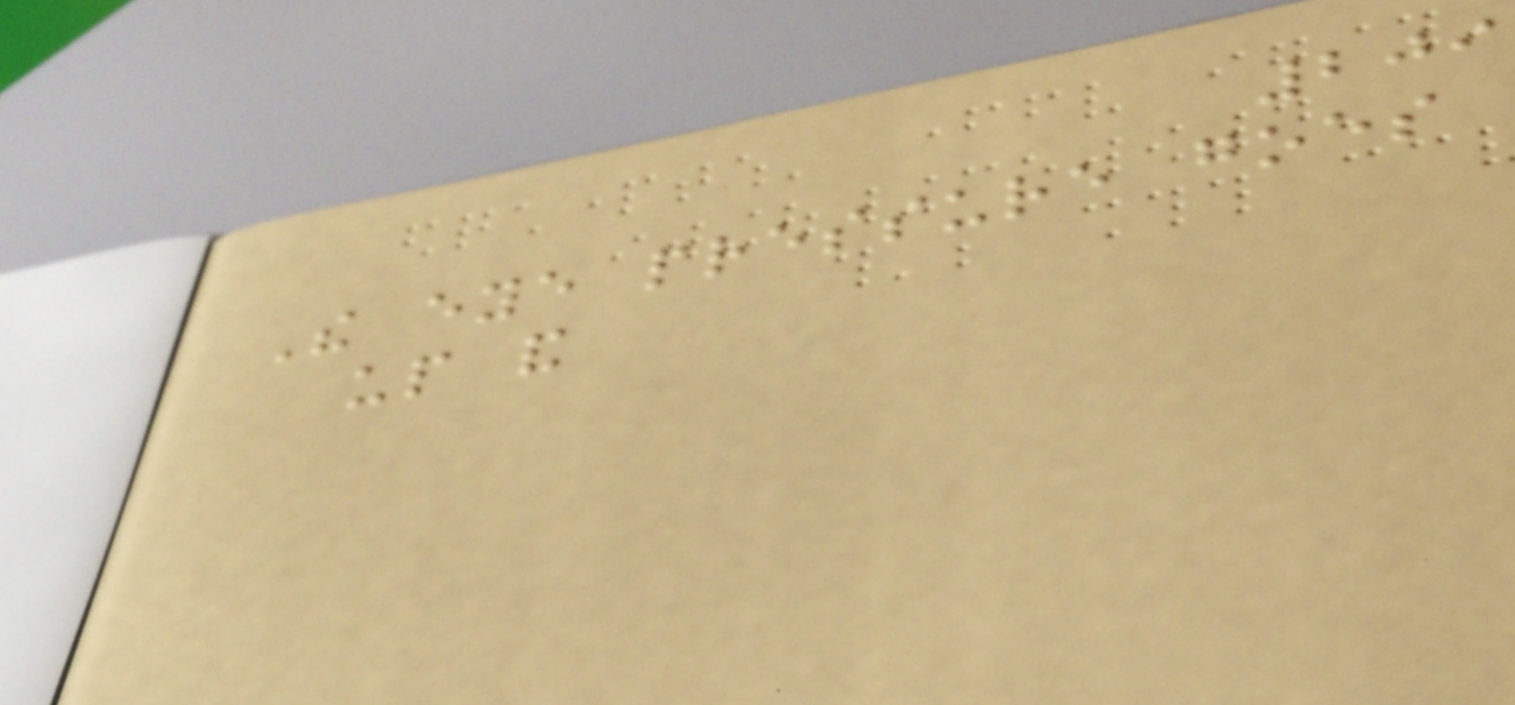209
The eye pressure goes
up and
